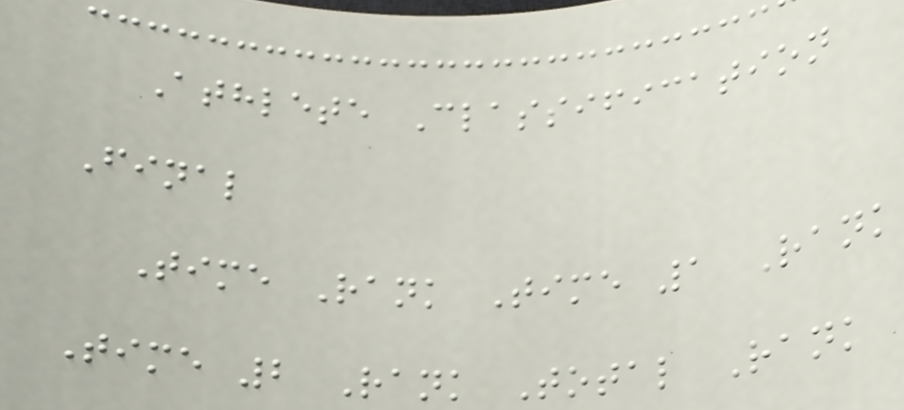Athlete Classification
Final
Time Rank Time 1 Rank
Time 2 Rank Total Rank
